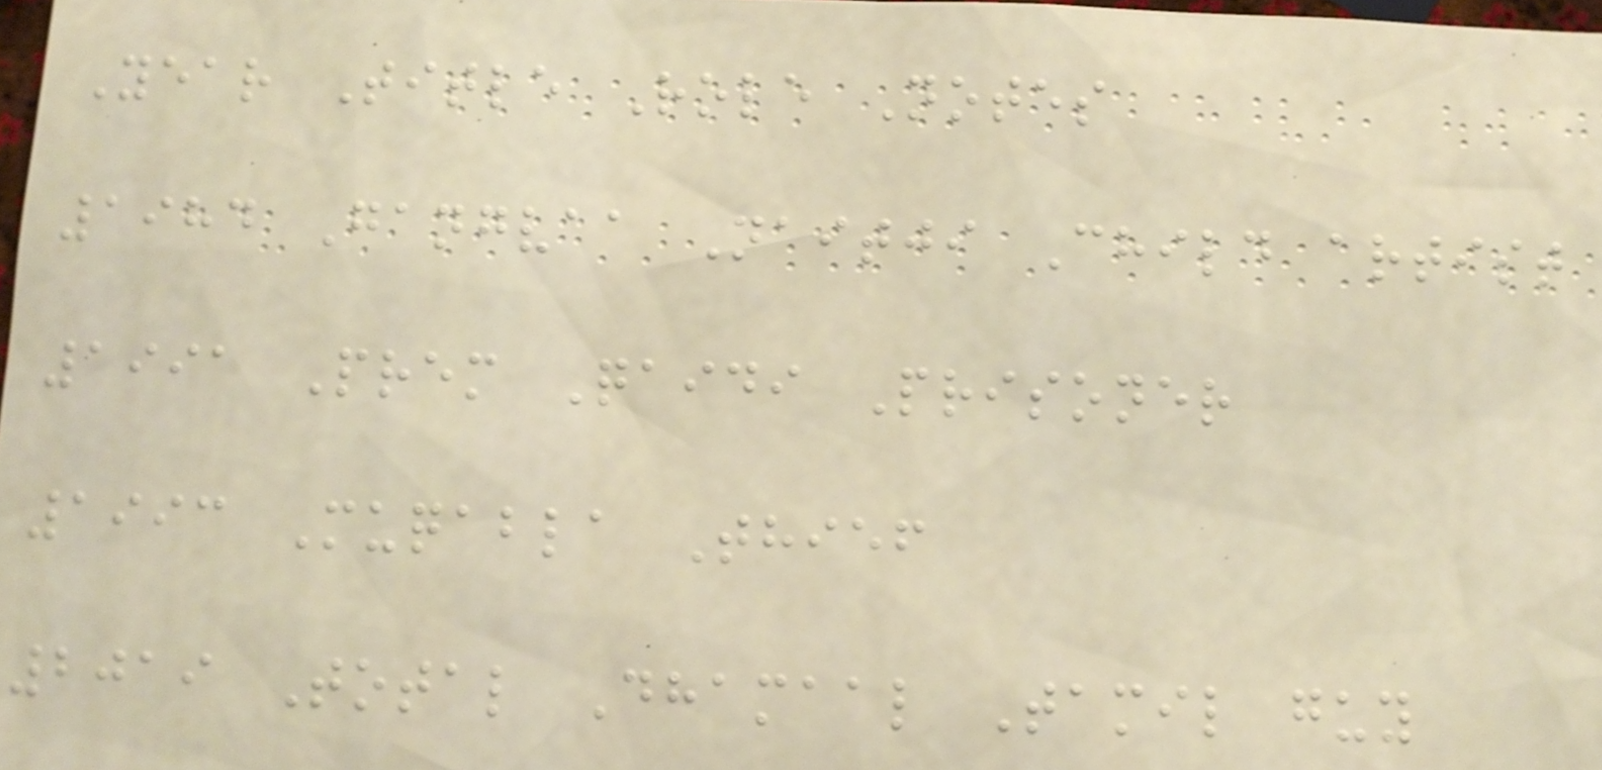Year Title Role Notes
1984 Gangvaa Naitji Child artist
1991 Prem Qaidi Prisoner
1993 Muqabla Thief
2019 Total Dhamaal Tamil guy
